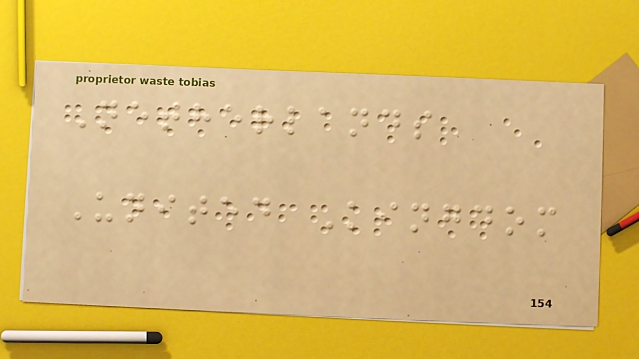Netherlands
United Kingdom
